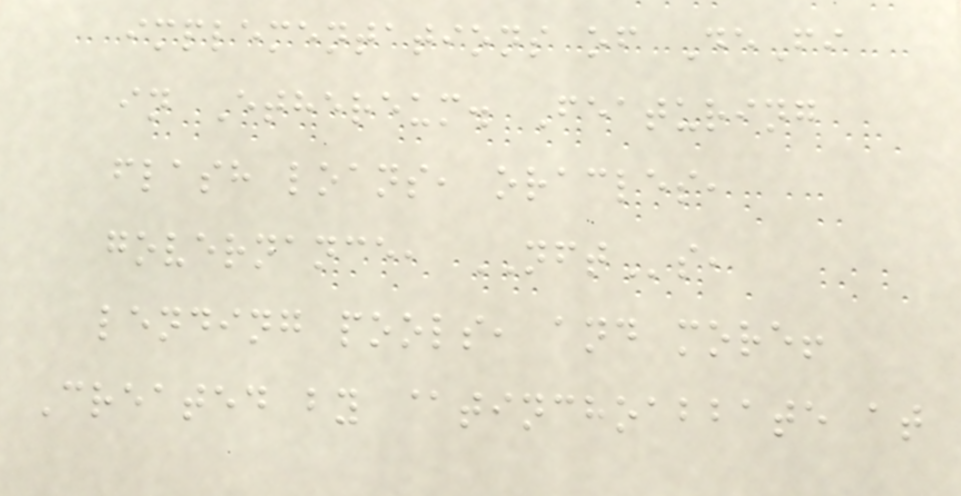implementations of DeFi
in Ethereum. Featuring
flash loans, oracles,
governance, NFTs,
lending pools, and more!
Created by @tinchoabbate at
